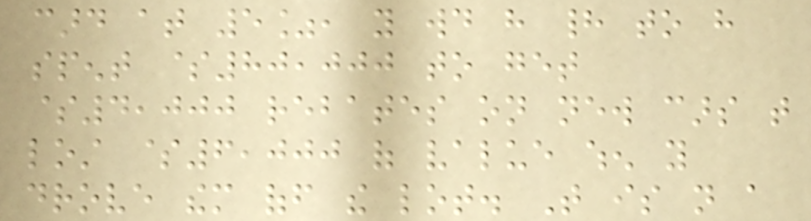card at 5%, you would have had to have
spent $80,000 to get
$4,000 rebates on new cars that
lost $6,000 of value when you
drove them off the lot. That is not a
